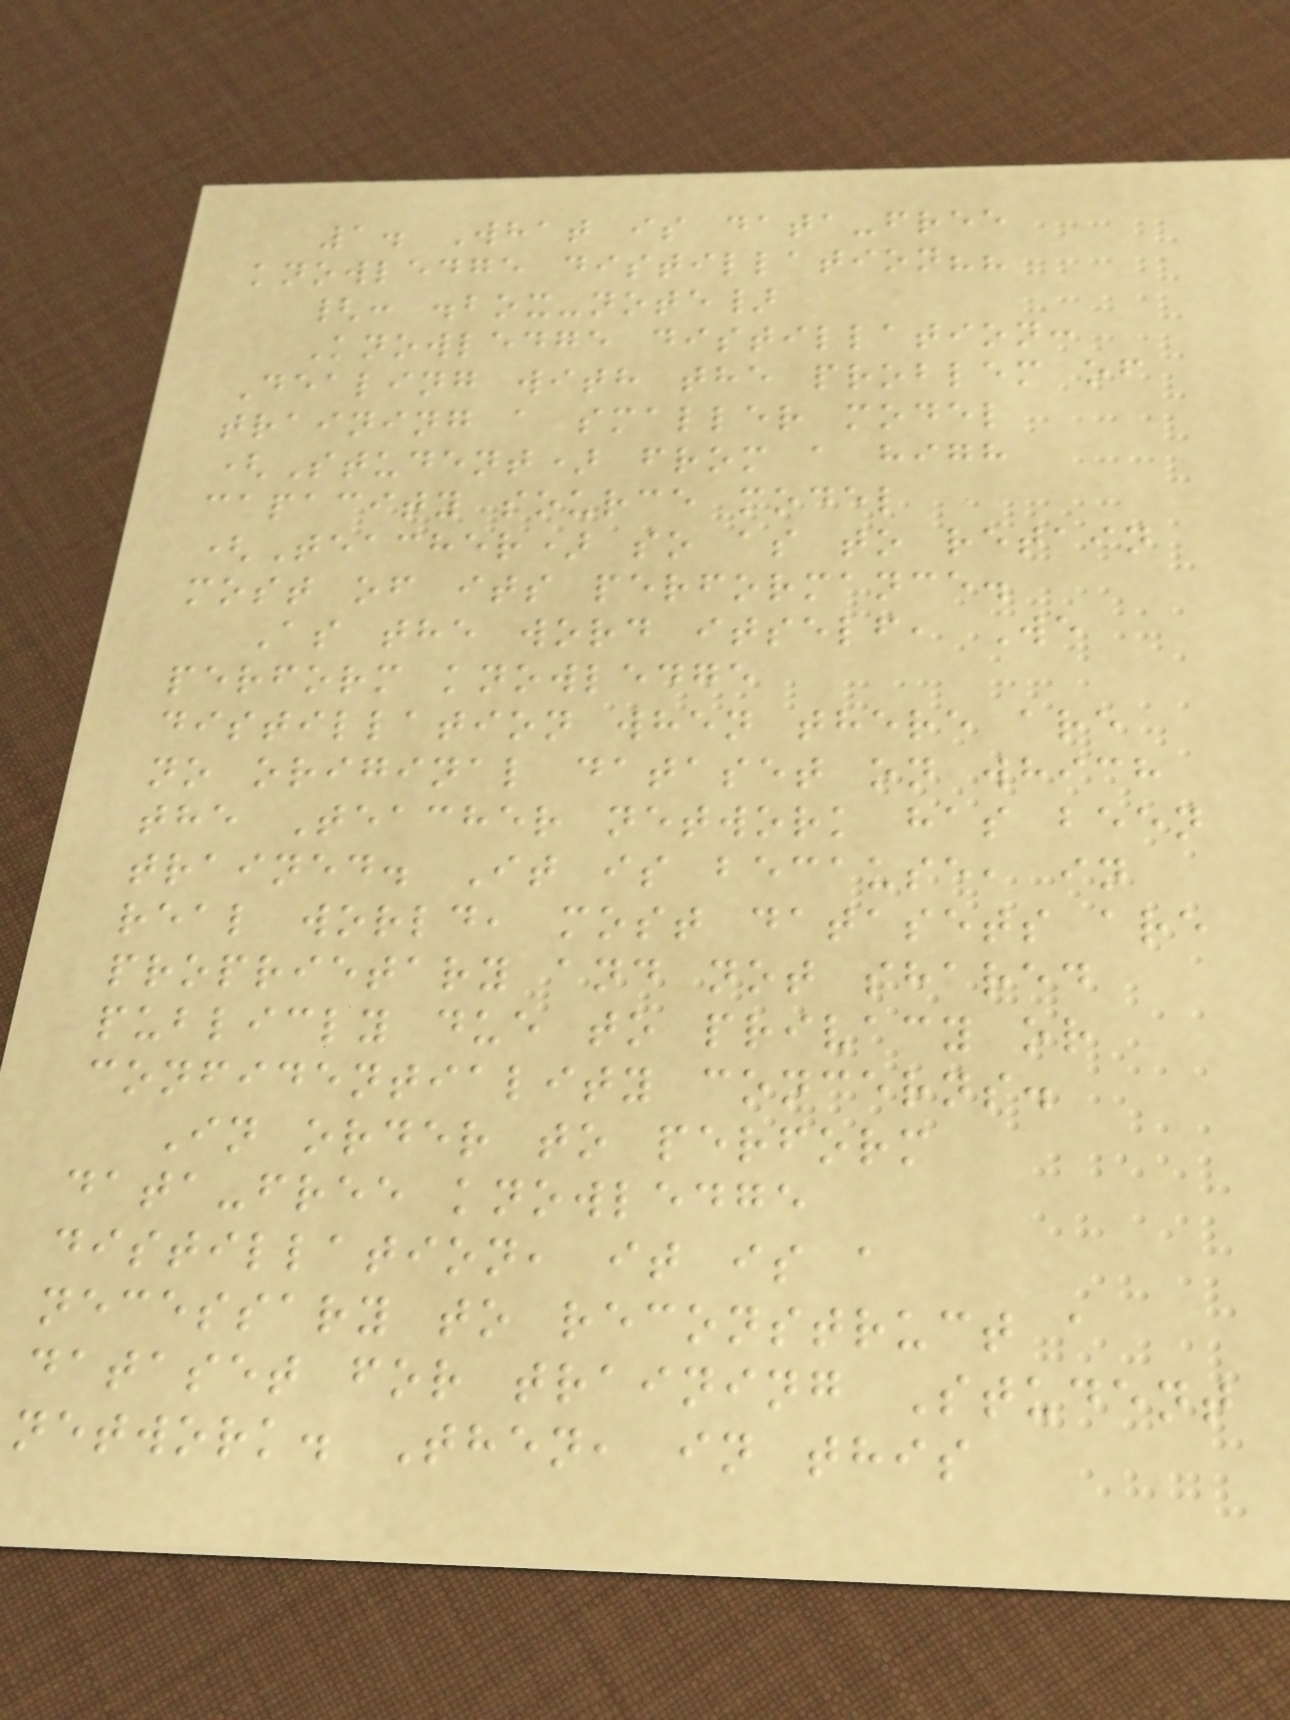1. What is data-free
knowledge distillation??
{: .box-note}
Knowledge distillation:
Dealing with the problem of
training a smaller model
(Student) from a high
capacity source model
(Teacher) so as to retain
most of its performance.
As the word itself, We
perform knowledge
distillation when there are
no original dataset on which
the Teacher network has been
trained. It is because, in
real world, most datasets are
proprietary and not shared
publicly due to privacy or
confidentiality concerns.
In order to perform
data-free knowledge
distillation, it is a
necessary to reconstruct a
dataset for training Student
network. Then, in this
